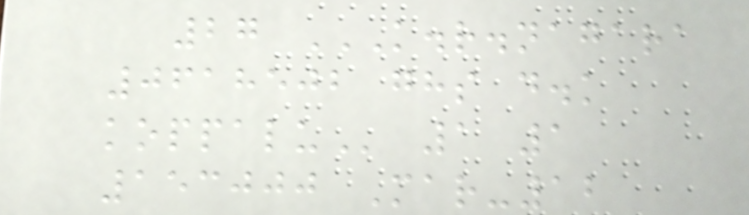27 K.R.NAGARA
0618502 GHS D.K
KOPPALU 1 1
153000 Mar-12
